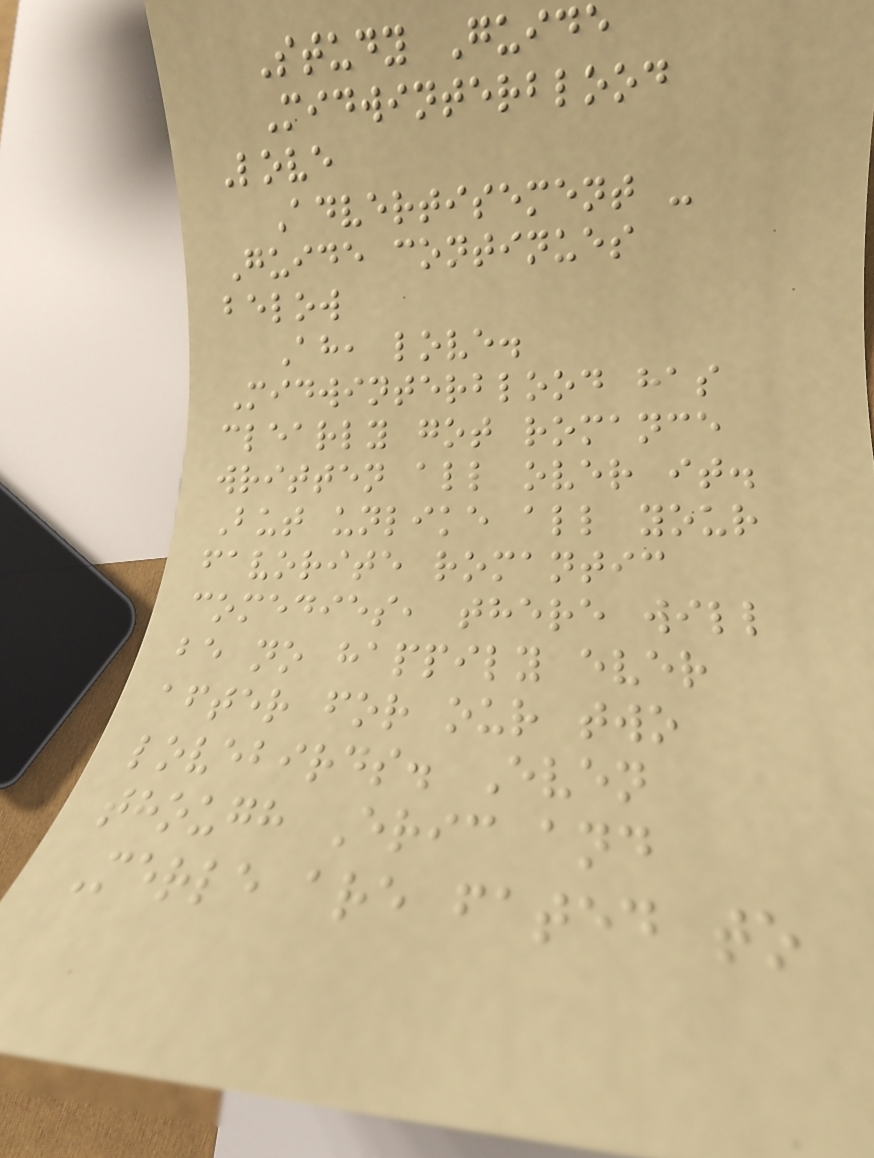Study Guide
Midwinterblood
Love
Advertisement -
Guide continues
below
Ah, love.
Midwinterblood has
clearly got romance
written all over it.
But unlike all your
favorite romantic
comedies, there will
be no happily ever
after for our two
lovebirds. Even
though Eric and
Merle are fated to
